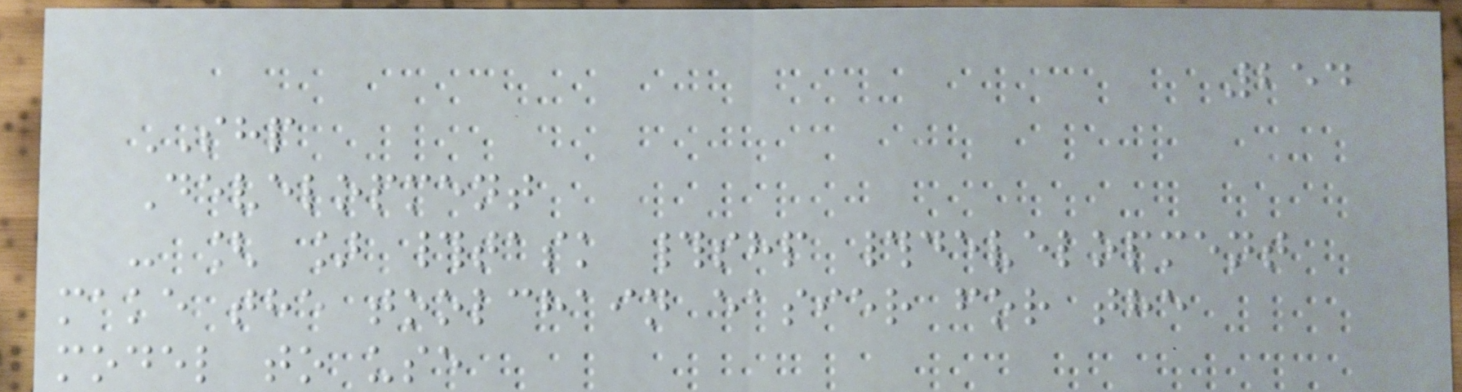254
SHP
Development
- [ ] #task #shp #development
make the toolchain easier for the
model to use
